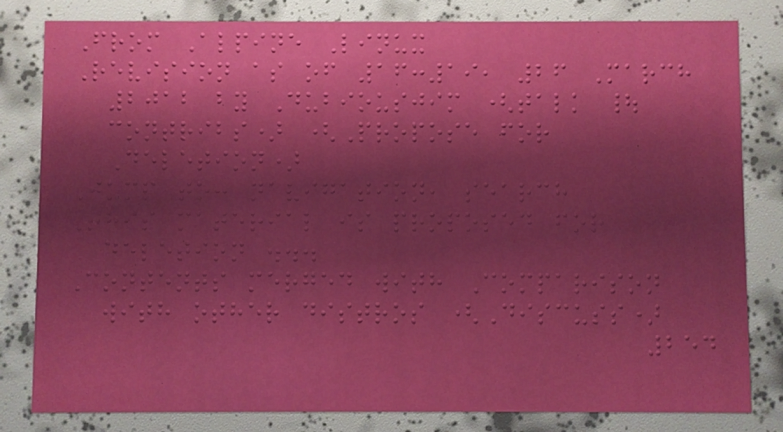From Alpine Linux
Revision as of 16:19, 26 March
2012 by Dubiousjim (talk |
contribs) (Propose for
Deletion)
Jump to: navigation, search
This material is proposed for
deletion ...
Contents merged with Comparison
with other distros (Discuss)
254
